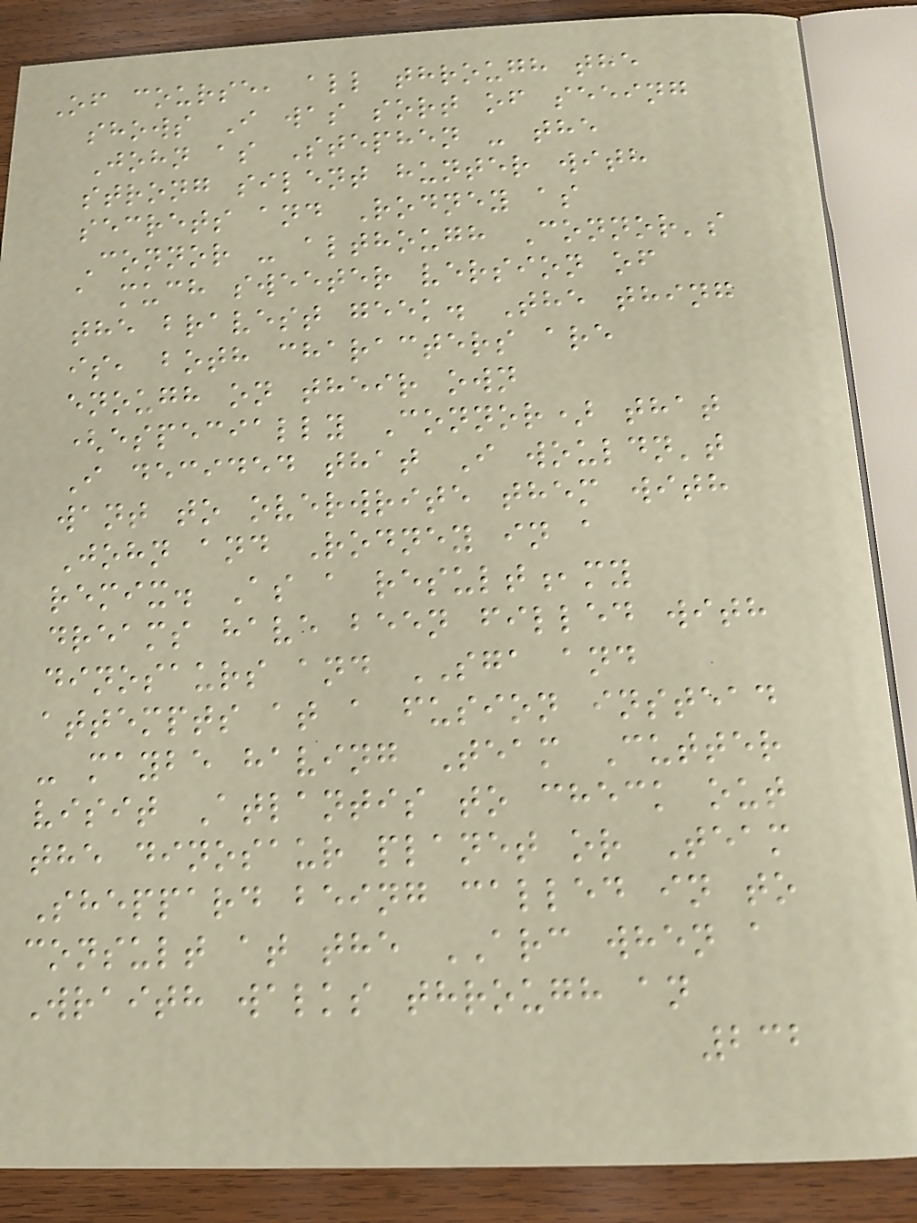Of course, all through the
shows I was sort of seeing
John as Stephen - the
strong silent hunter with
secrets and Rodney as
Connor - although Connor's
a much sweeter version of
the bravest geek. The thing
is, both characters are
enough on their own
(especially Connor) that
I decided that I wouldn't
want to overwrite them with
John and Rodney in a
remix. As a result,my
dreams have been filled with
dinosaurs and SGA and
attempts at a fusion instead
- maybe having Team Cutter
visit Atlantis to check out
the dinosaur planet or Team
Sheppard being called in to
consult at the ARC when a
Wraith walks through an
232
